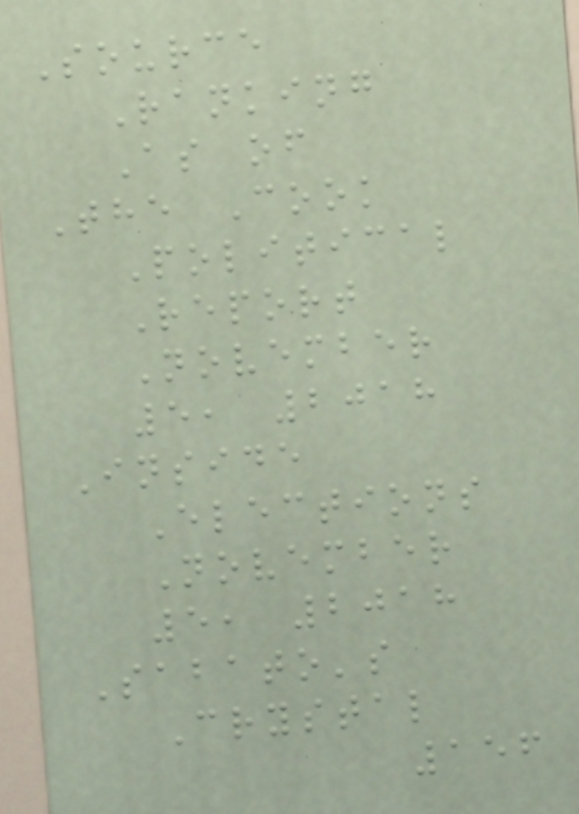Source
Ranking
As of
The Cook
Political
Report
November
5, 2018
Inside
Elections
November
5, 2018
Sabato's
Crystal
156
